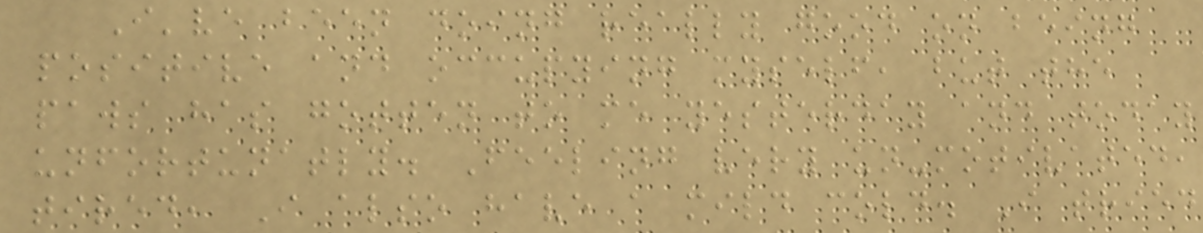I've been doing really good on being
positive and occupying myself, but the
paws has gotten to me yesterday and today
unfortunatly. Feeling very un-motivated,
tired, I also have a mild cold. I tried
